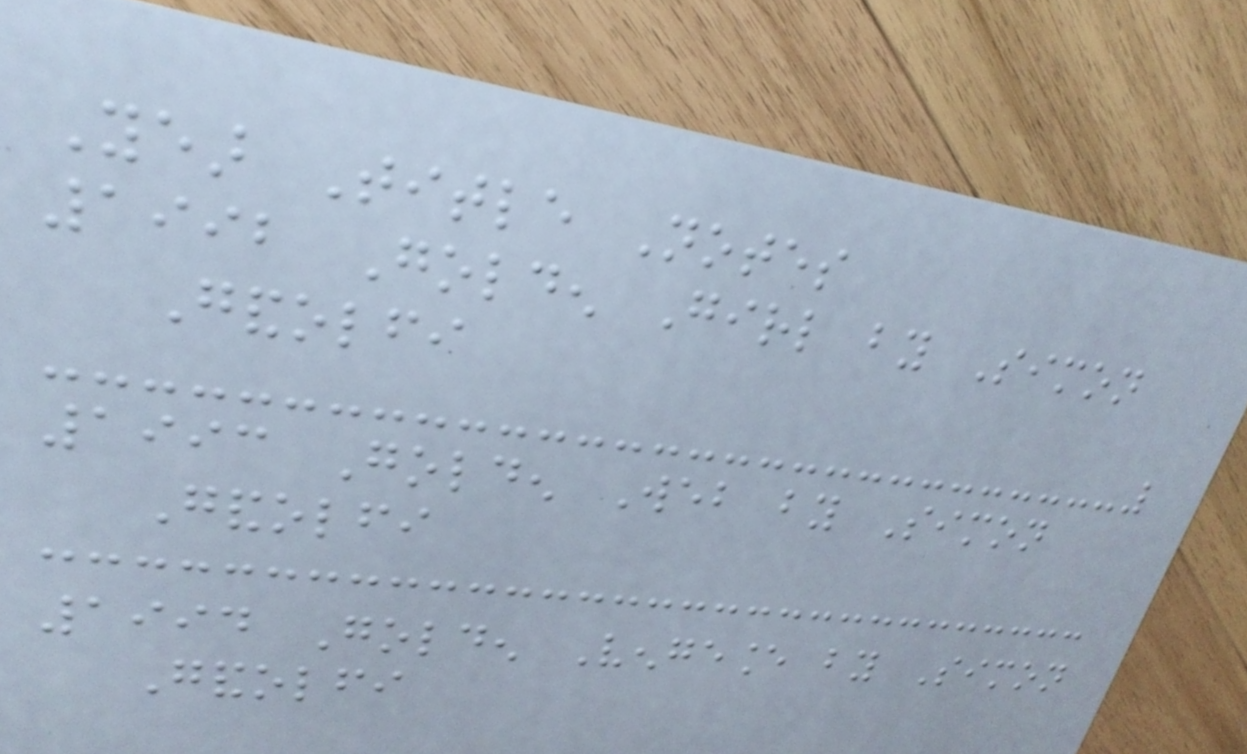Year Title Notes
1992 Golden Girl by Simon
Gandolfi
1993 Golden Web by Simon
Gandolfi
1994 Golden Vengeance by Simon
Gandolfi
